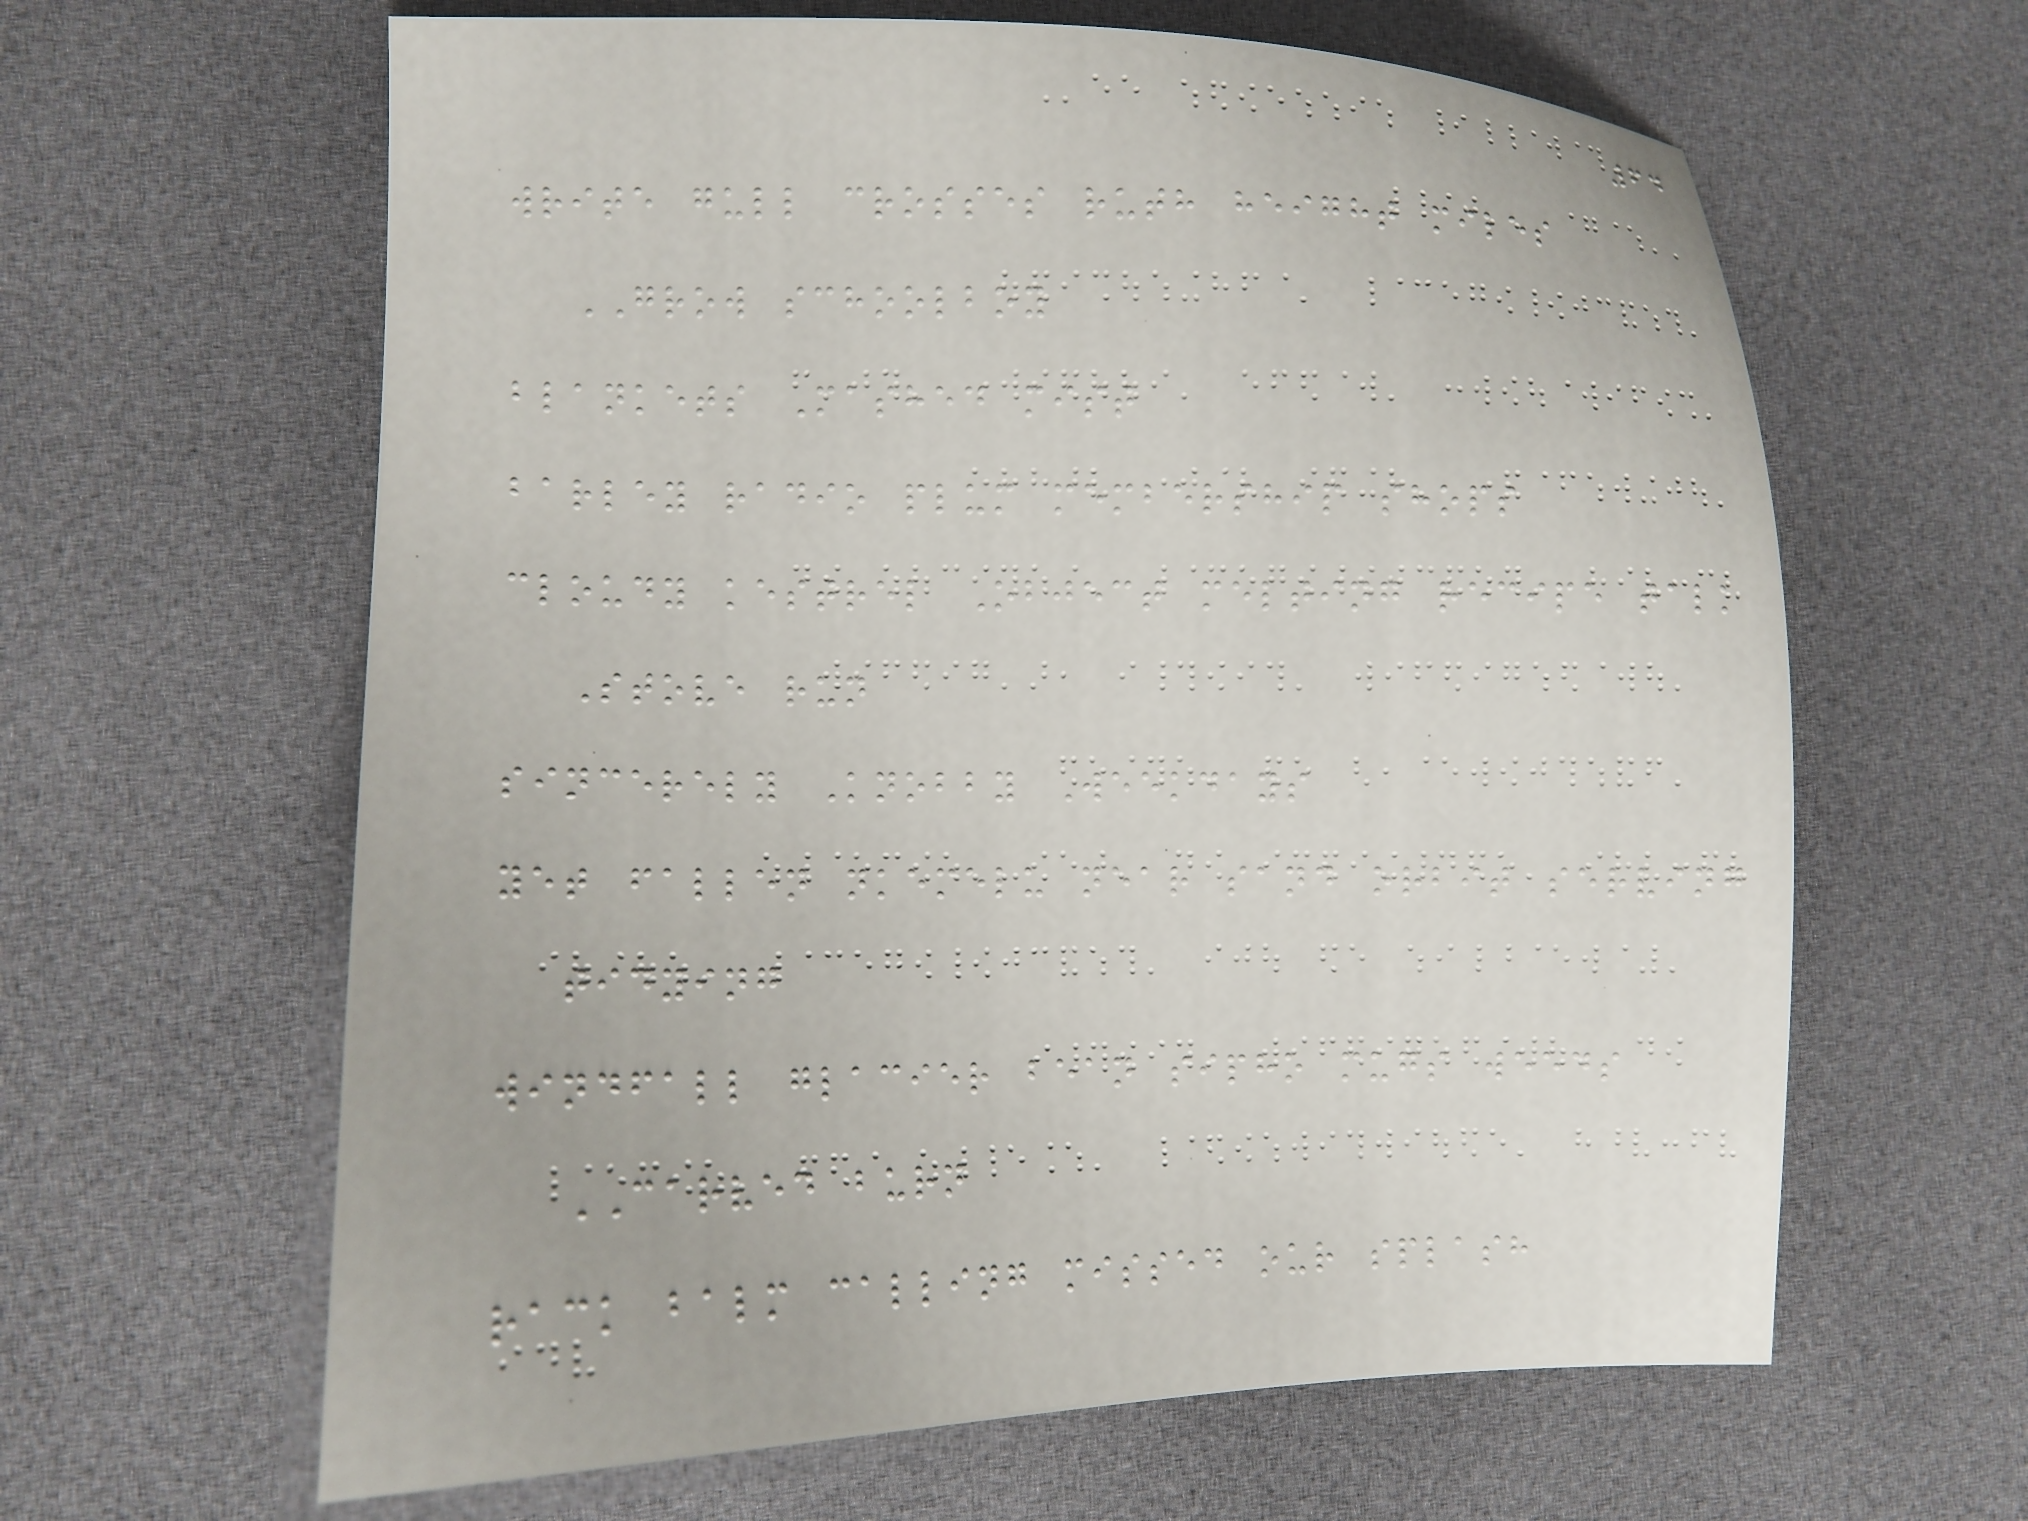64
write gull crosses ruth height miles
GROW schoolboy
blankets Mashed mist
barley radio plum membership shops
cloudy kestrel Object melting recipe talk
Stove run
sincerely Knobby Weekdays
yet fallen nkemelu near sand orbit serving
tidying
windfall glacier bean sipho mugs weeds
CARVED burn
rack balm calling missed our splash
